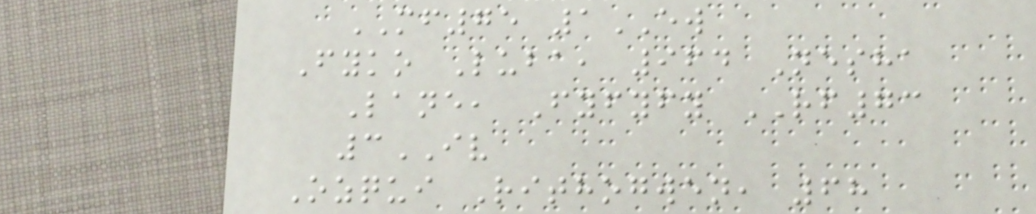MF75 1EW
Fyko Luba, 964 Nesha
Lane, Fyfyfy RF73
3IV
Ozqui Rithogwen, 68
